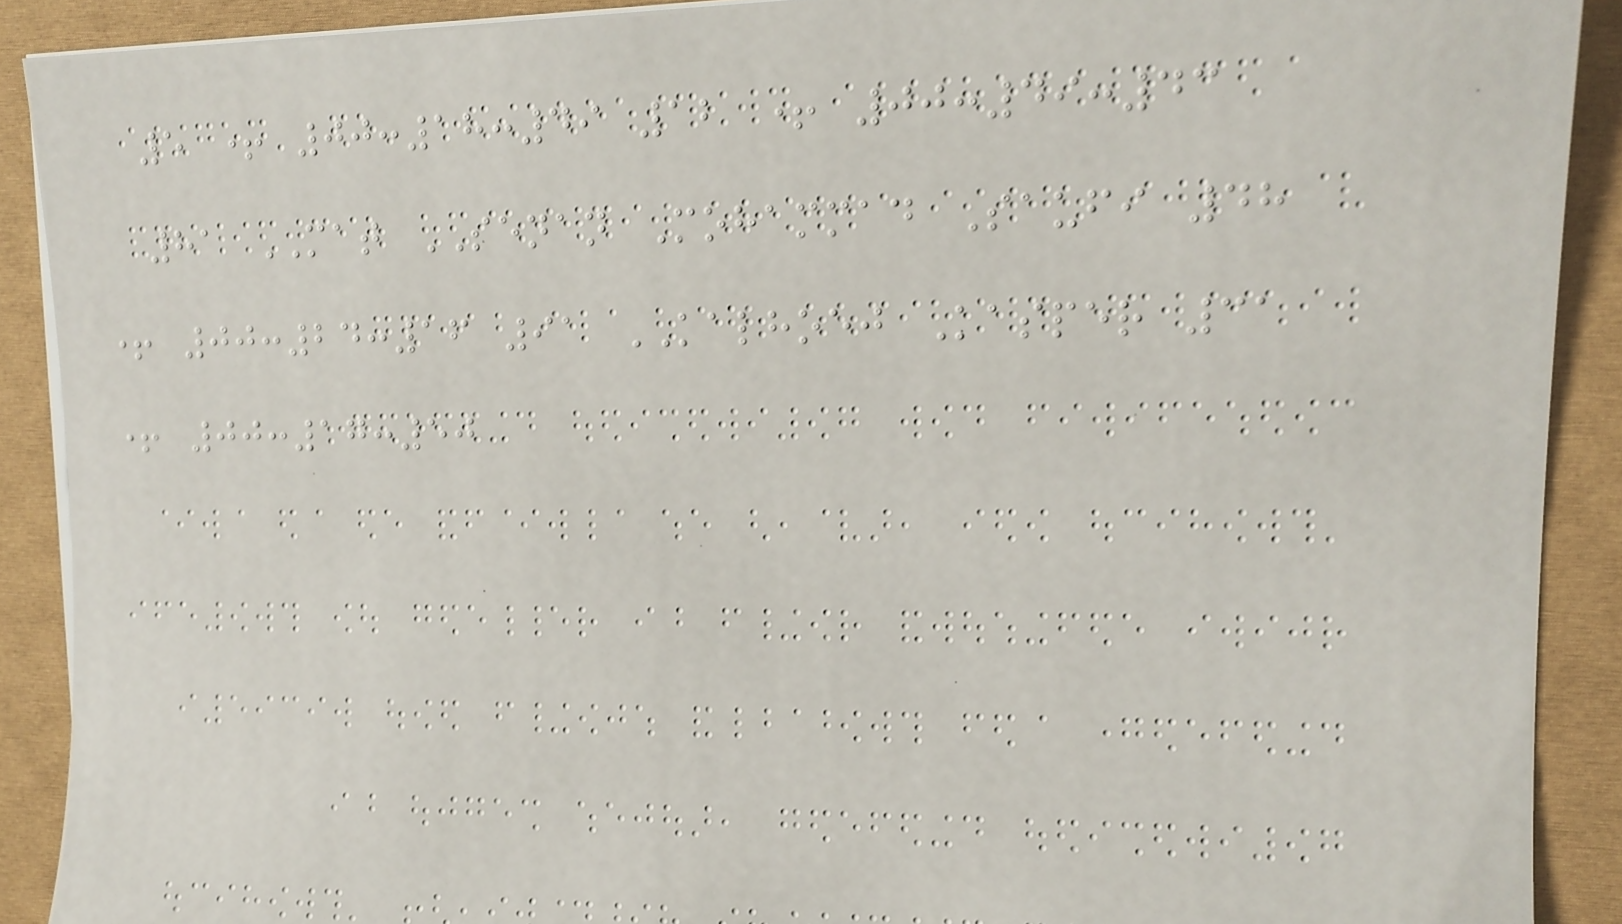5 + 00:18:49 12 + 00:49:43
81 MAT SENAN Mohammad Saufi 48
+ 00:24:16 91 KALHOEJ Kasper 31
+ 00:17:50
